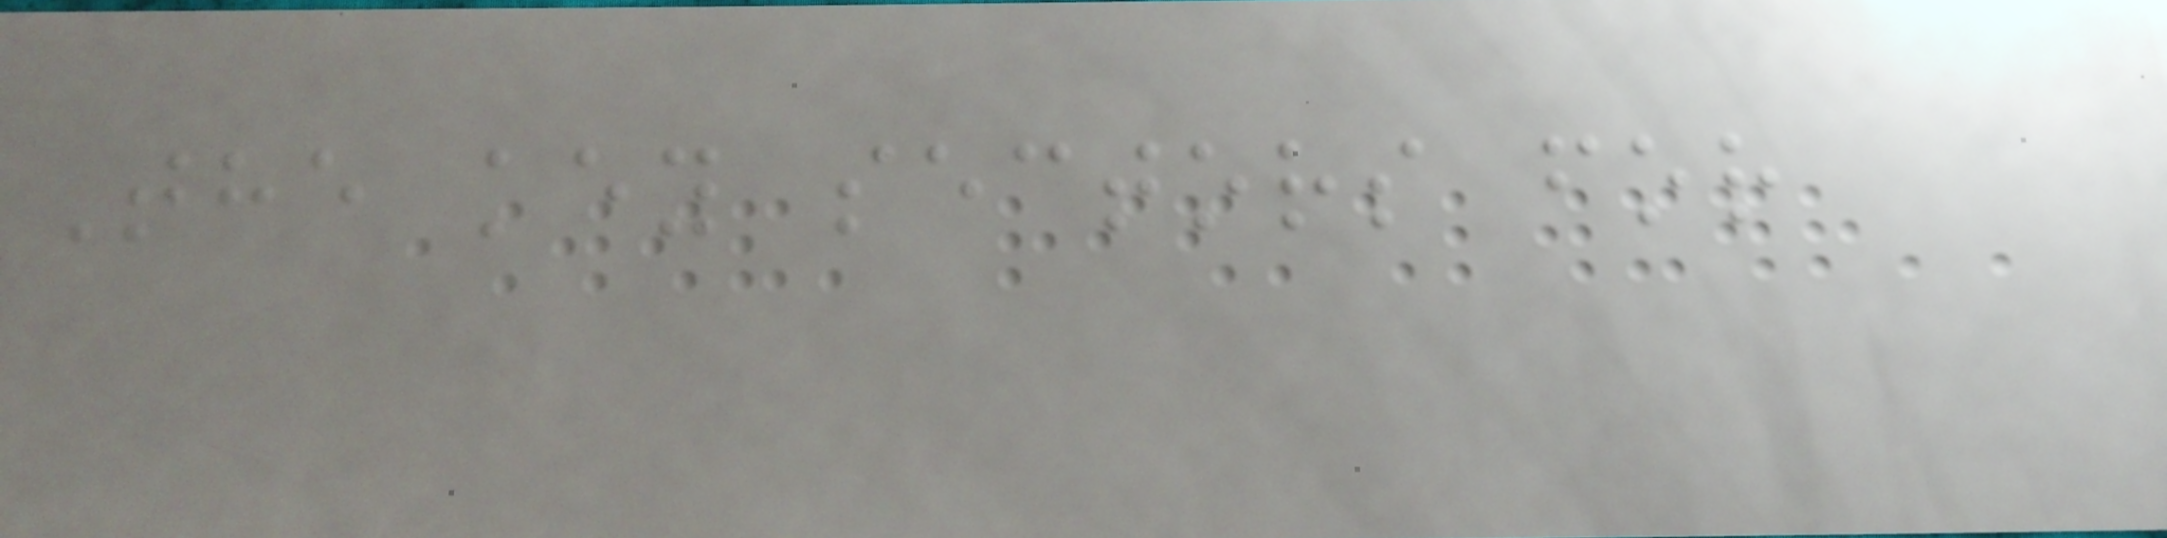The key sectors for
